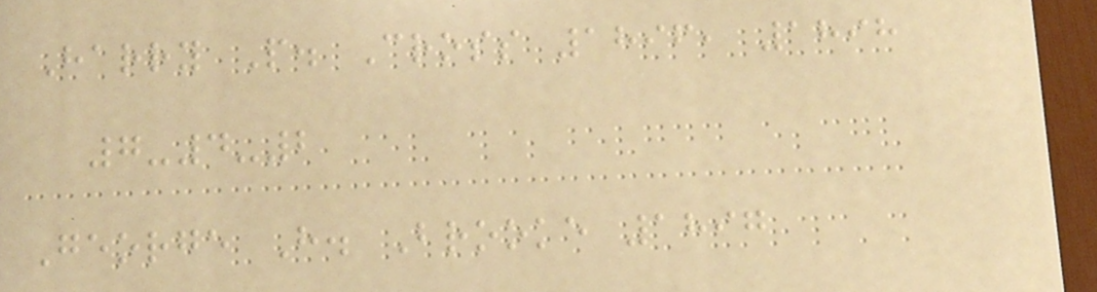Harry P. Cross 1896, 1898
7-4-2
George H. Brooke 1897
